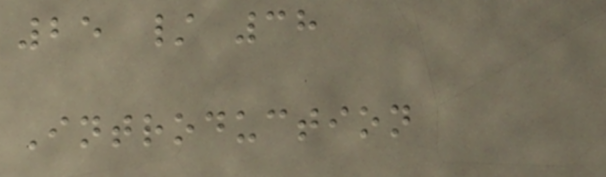25 / 38
Introduction
